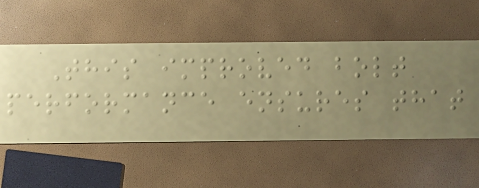This improved bolt
performance ensures that
